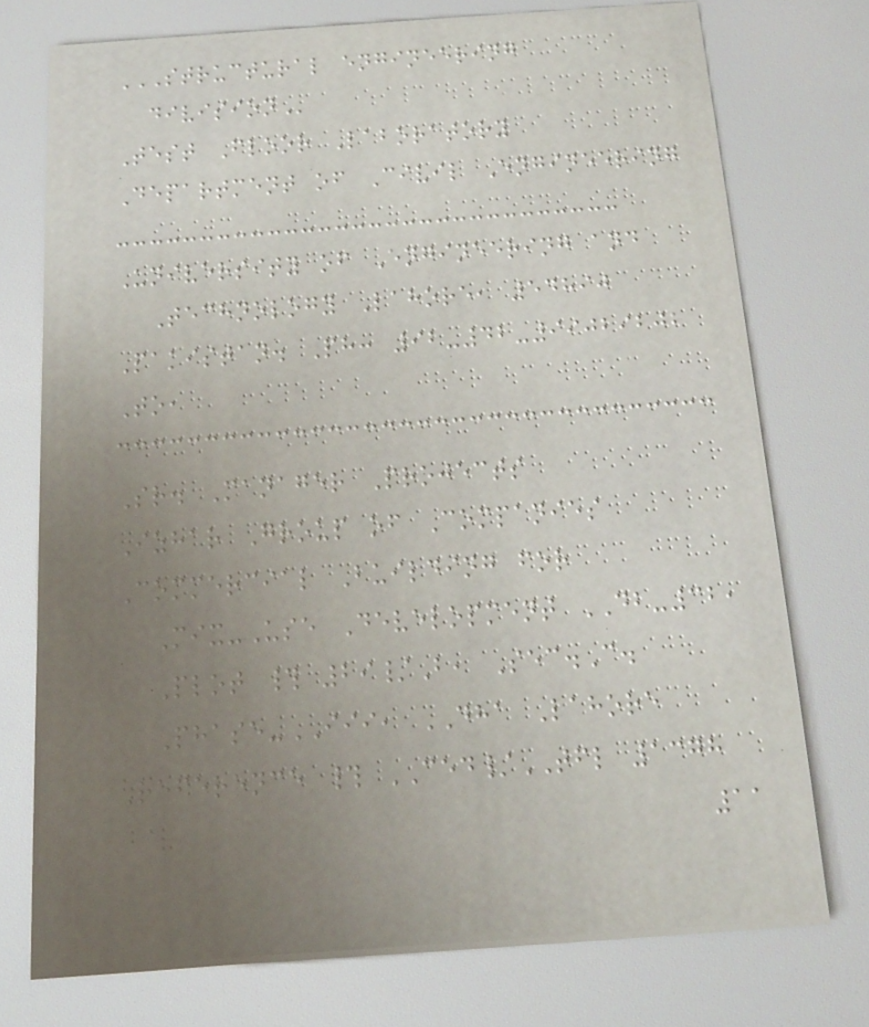STRUCTURAL ENGINEERING
DIVISION
Test Floor Laboratory
Department of Civil Engineering
University of Engineering and
Technology Lahore, 54890
Pakistan. Ph: 92-42-99029202
To,
Sr. Manager Projects
Izhar Group of Companies
Commercial Building for
Mix-Use Development DB-32,
Plot # 29/B, Sec.C.
Phase-III, DHA Lahore
Reference # CED/TFL 1378
11
